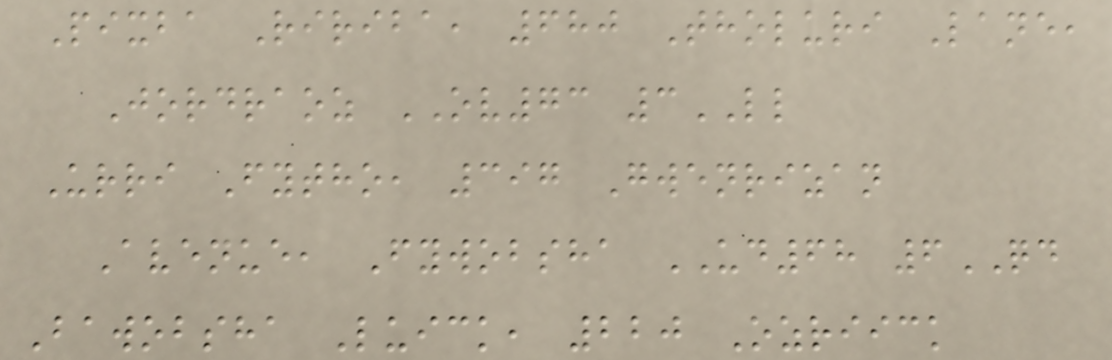Pixba Ririba, 680 Tholuri Lane,
Jordraoz OV73 3LL
Urri Fytho, 397 Gwenrizan
Avenue, Fywobsha UD68 6QD
Bawobsha Luick, 220 Ozriick
